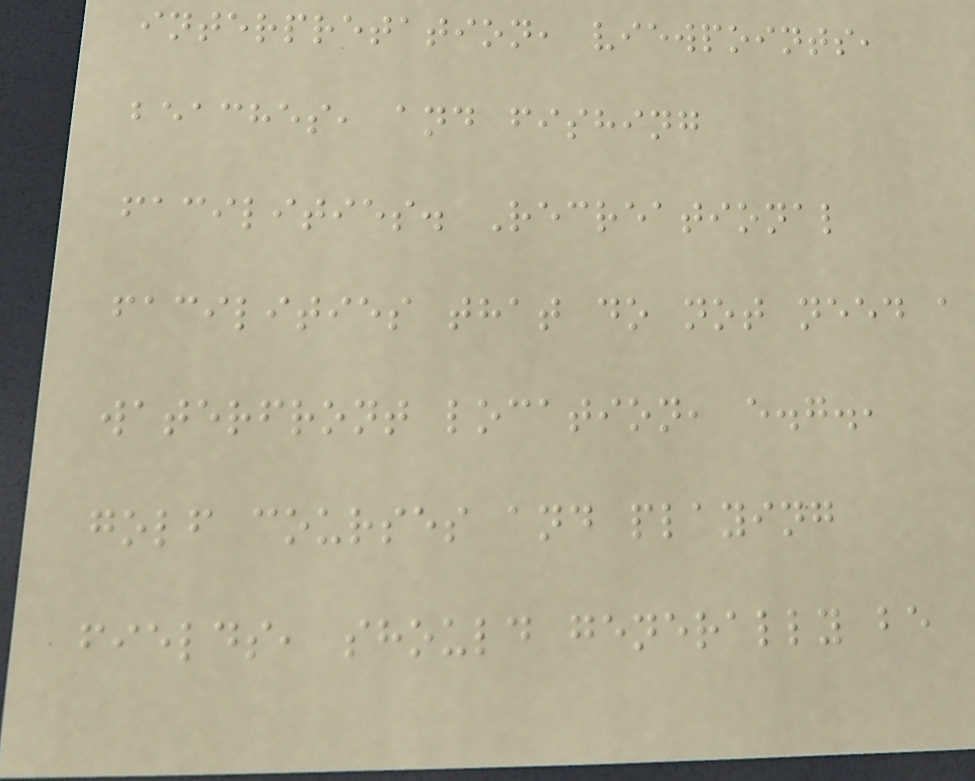interpretation, viewpoints,
beaches, and fishing
facilities. Recreational
facilities that do not need a
waterfront location, e.g.,
golf courses and playing
fields, should generally be
